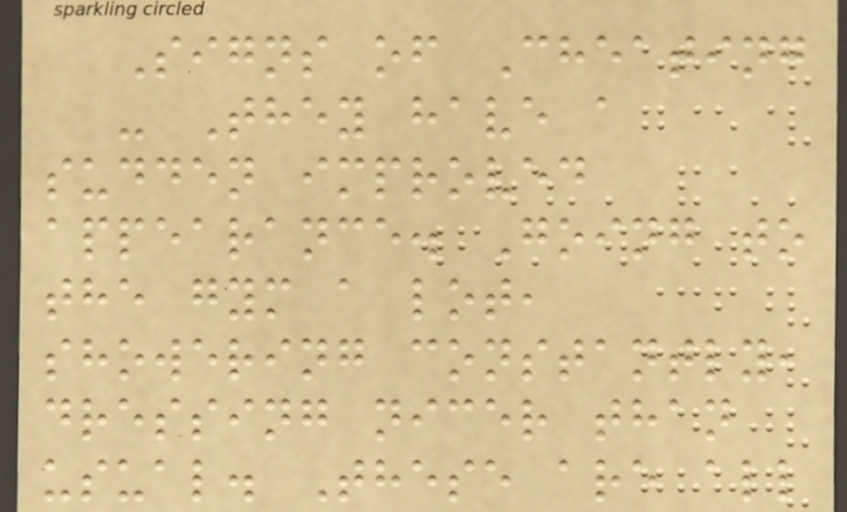Signs of Cheating
- They have a
sudden improved
appearance. Going to
the gym a lot,
showering constantly,
dressing nicer than
usual. These are all
